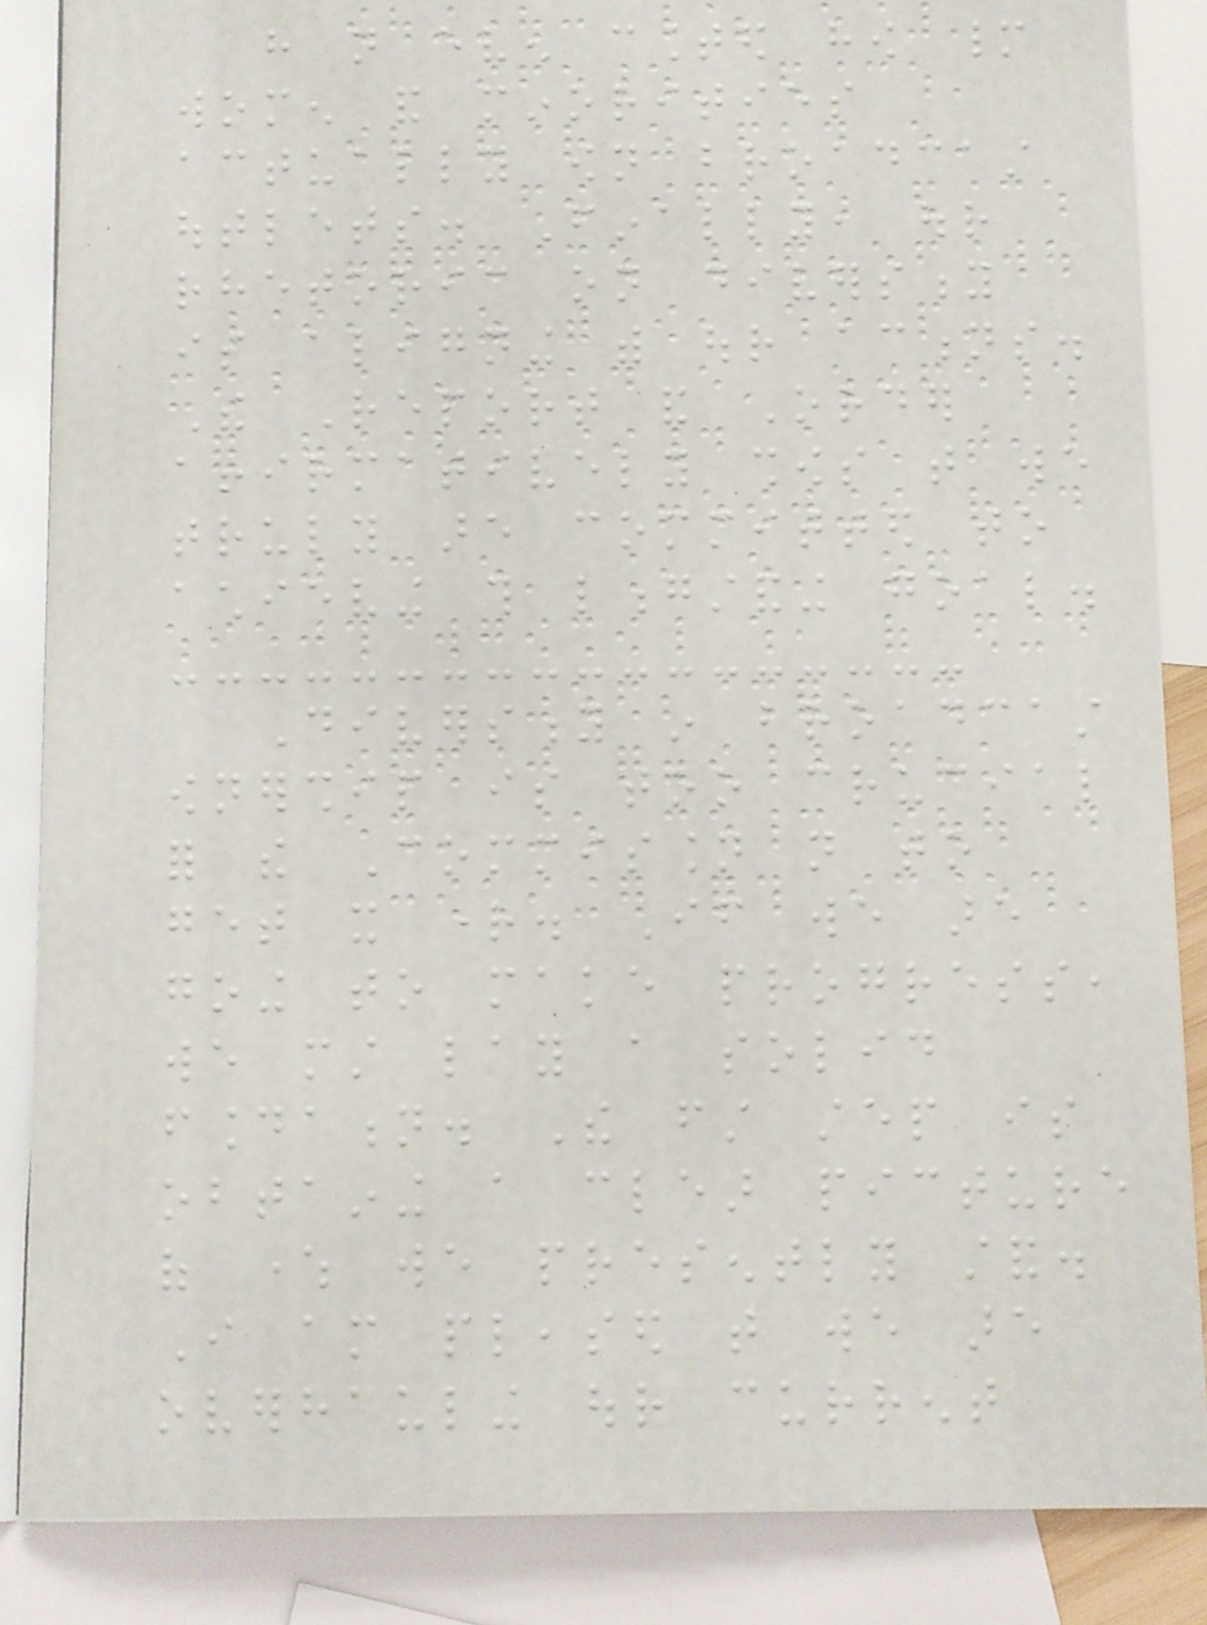have not even counted how many
women and minorities
actually own broadcast
outlets. Finally, our
rhetoric on diversity
is aligning with our actions.
The Report and Order
affirmatively shows that we
truly are committed to
achieving this longstanding goal.
Diversity in broadcast
ownership is too crucial
for the Commission not to
get it right. If we are
going to make progress,
we must lay a solid
foundation. The first step is
obtaining a clear picture
of where we presently stand.
I am pleased that we are
overhauling our current
